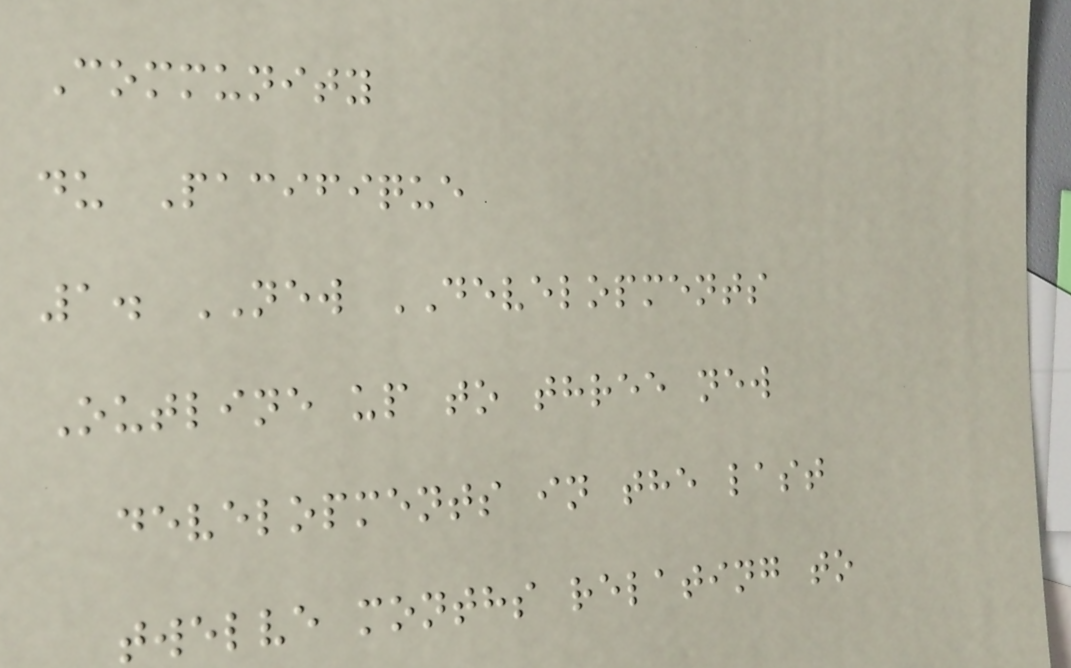Community
du Pacifique
1. NEW DEVELOPMENTS
Outline up to three new
developments in the last
twelve months relating to
